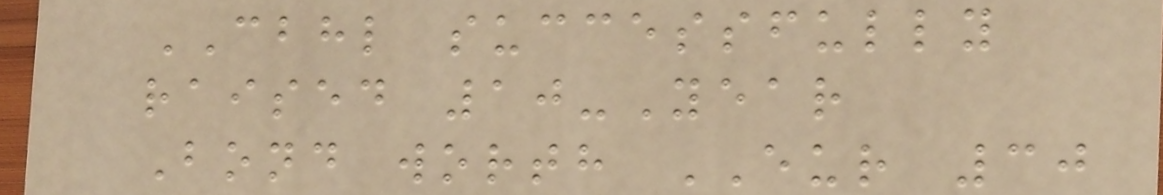CBHL successfully
raised 10-Year
Bond worth EUR 30
